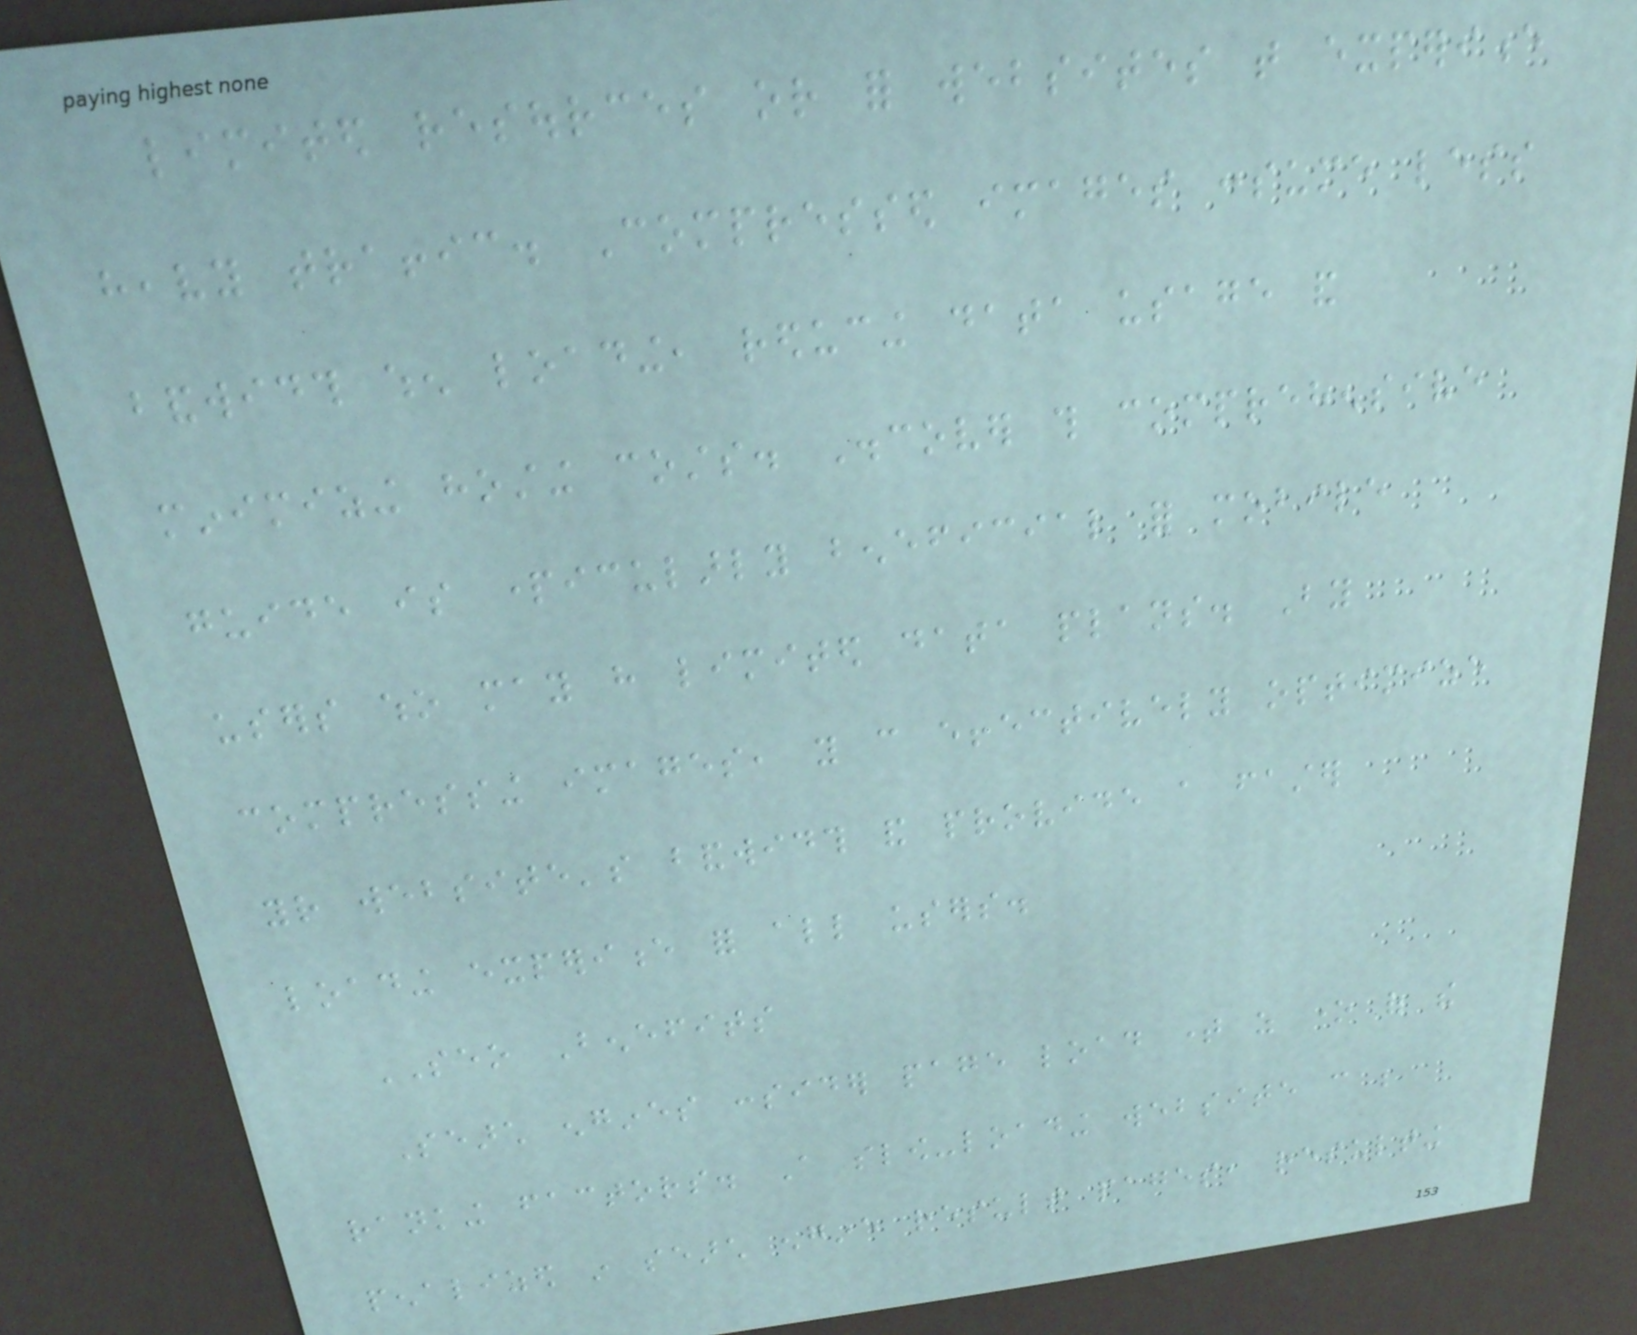limited resources or for websites that experience
heavy traffic. Compressed images consume less
bandwidth when loading, reducing data usage and
minimizing hosting costs. Discover this comprehensive
guide is particularly beneficial for mobile
users who may have limited data plans. By
compressing images, you can effectively optimize
your website's bandwidth and provide a faster
loading experience for all users.
SEO Benefits
Search engines consider page load time as one of the
ranking factors. A slow-loading website can be
penalized in search engine result pages, resulting
